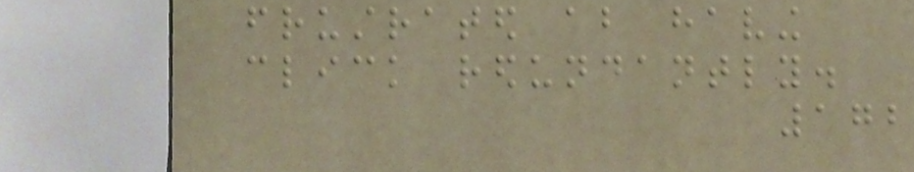frustrated about having
click redundantly.
172
